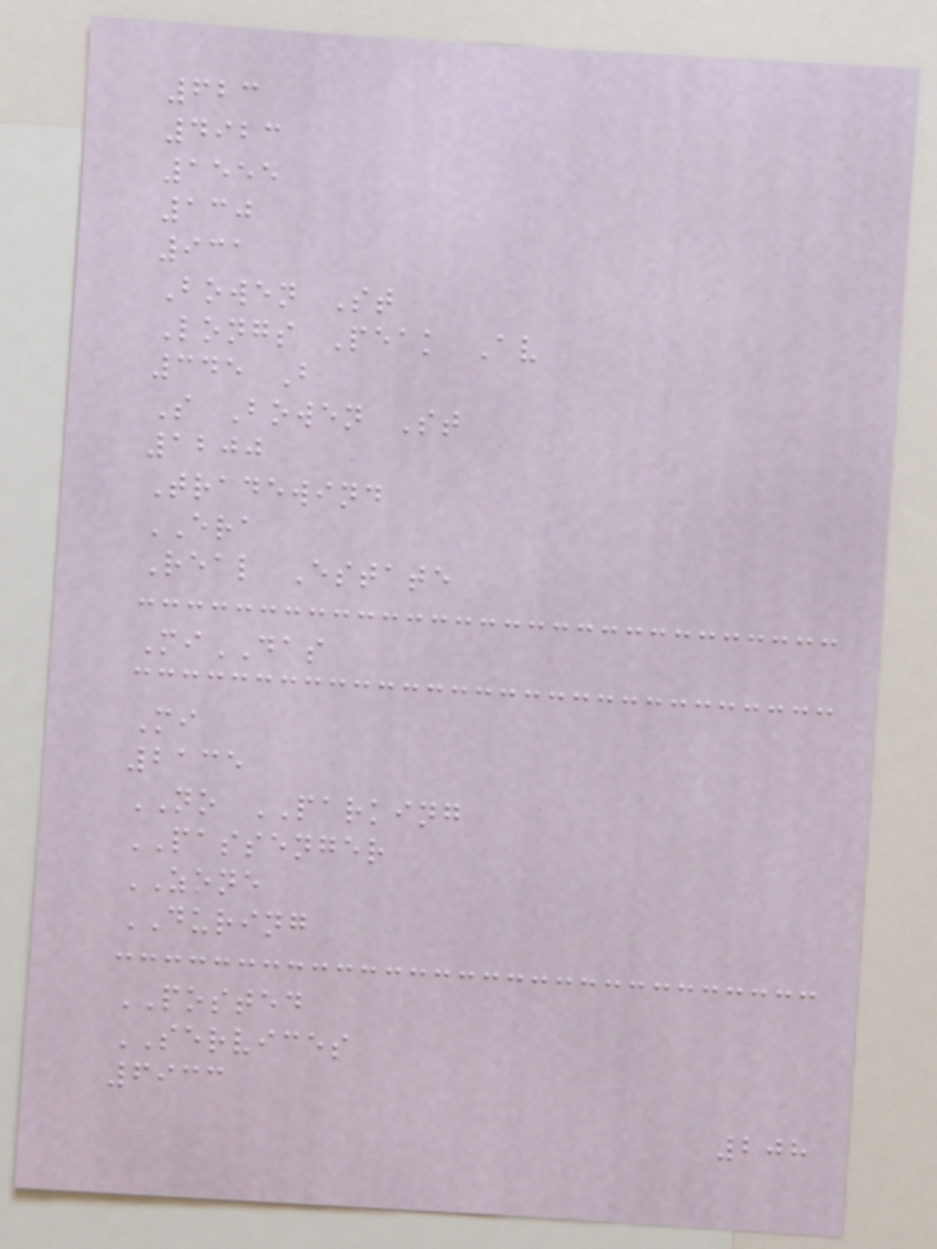623
4923
1555
130
931
Bowen St
Longs Peak Av
345 B
S Bowen St
1200
Tradewind
ERA
Real Estate
MiDAS
Mi
2135
NO PARKING
PASSENGER
ZONE
DURING
POSTED
SERVICES
6933
208
